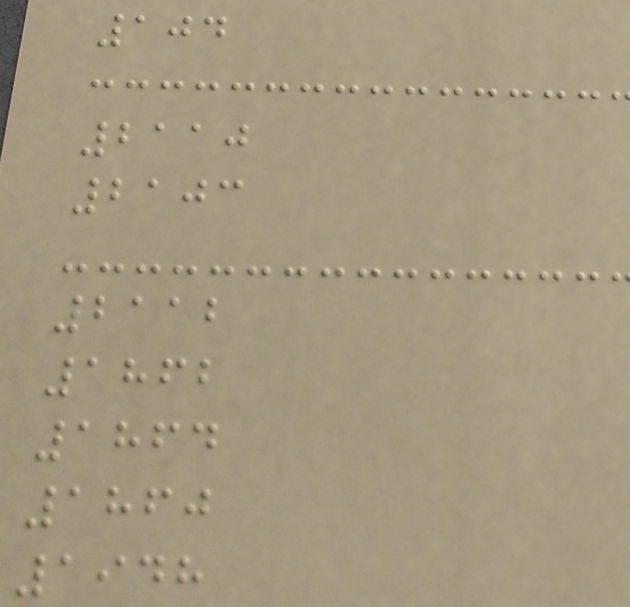104
2110
2103
2112
1862
1864
1860
1948
